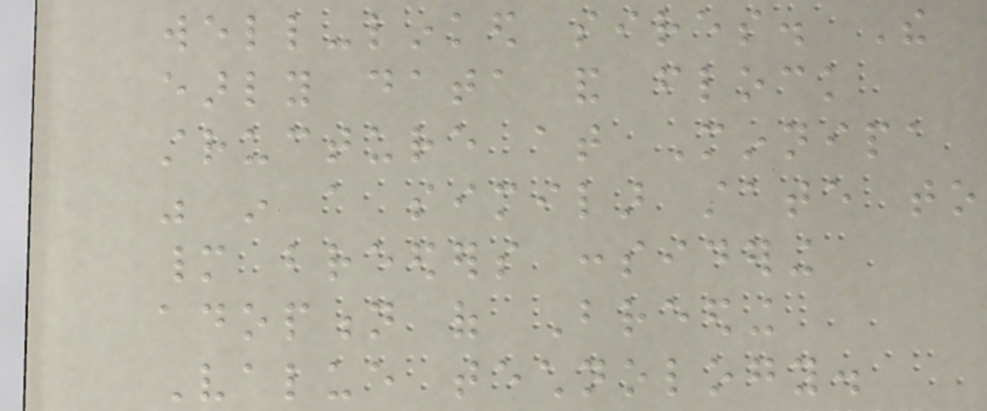well-linked sires. The
early data and flock
structure at Minnipa
was in a similar state to
many breeders considering
adoption of Breeding
Value technology.
